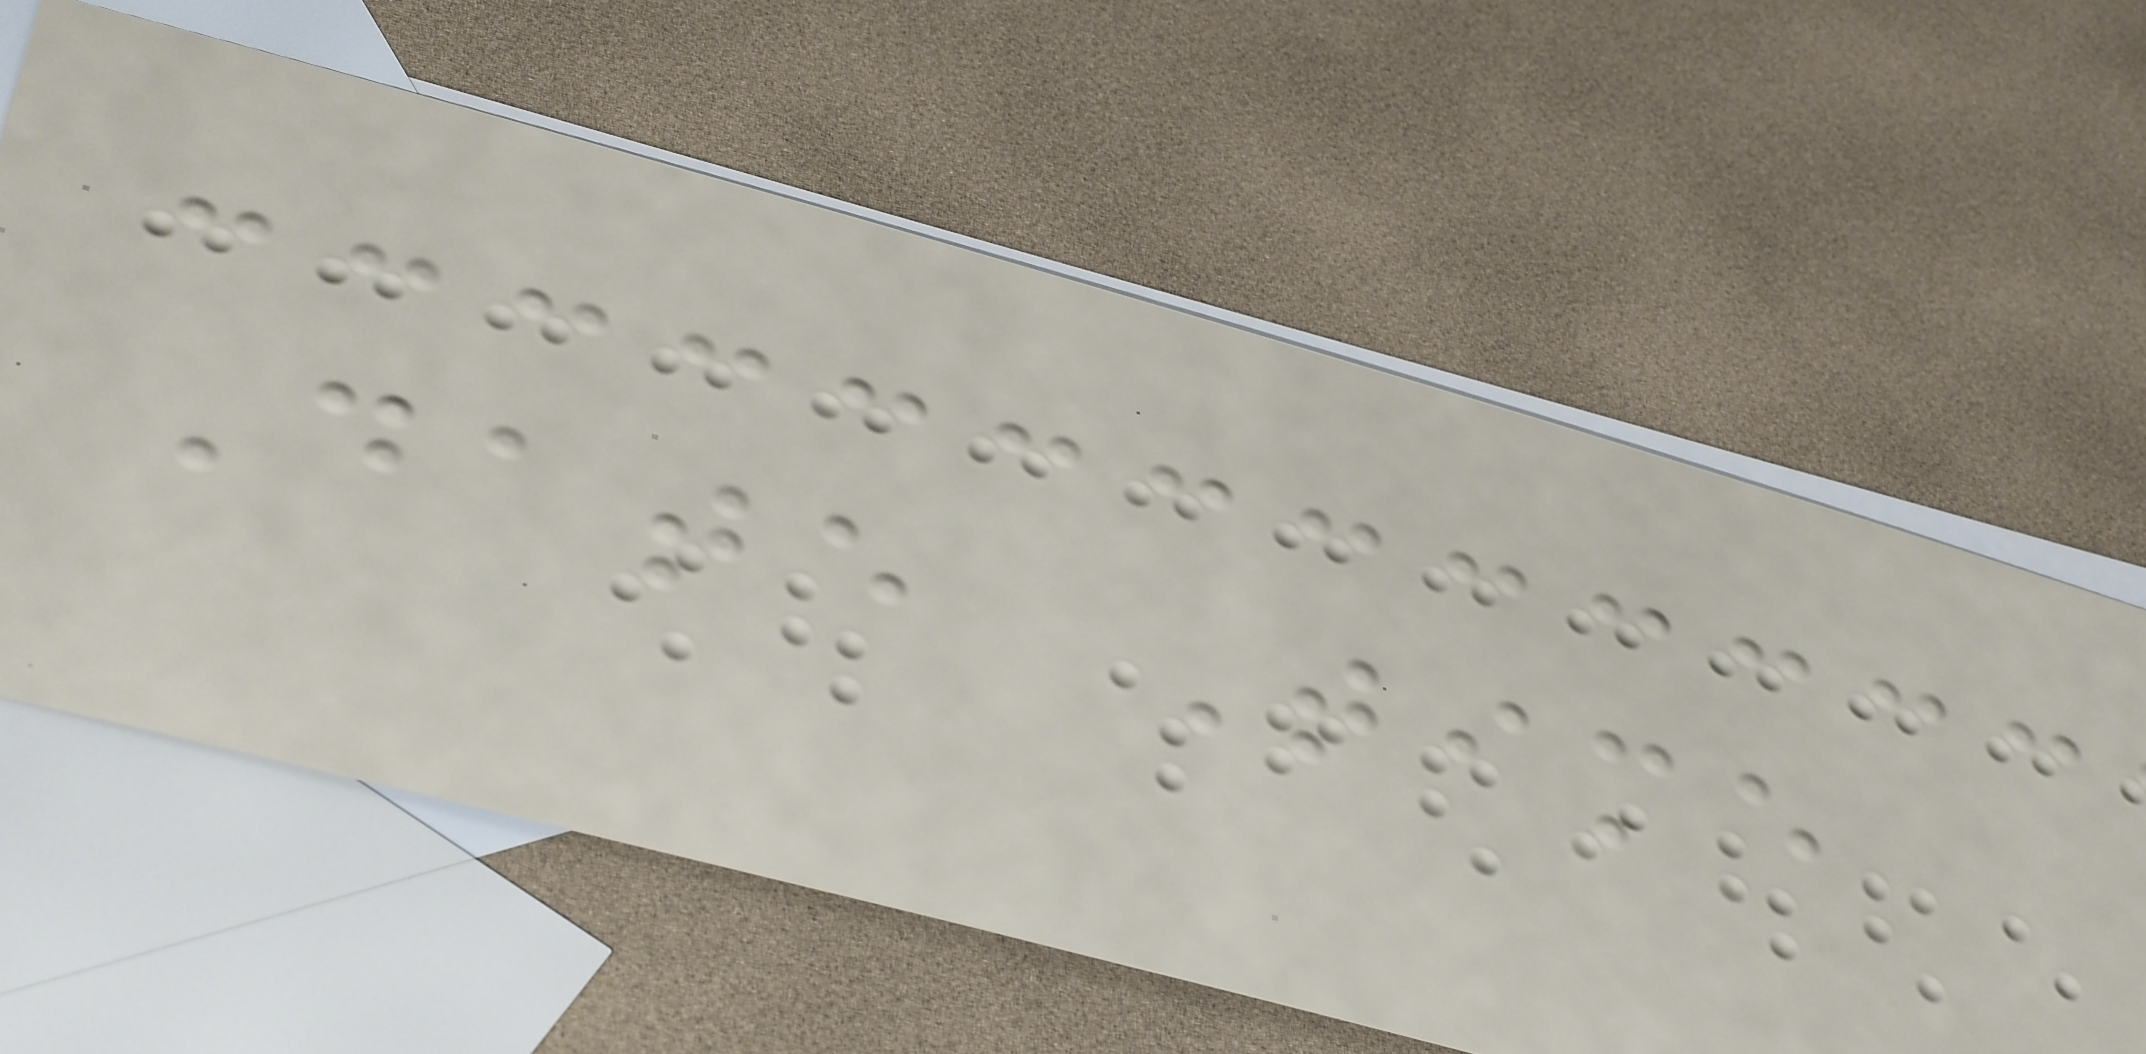Date Time
